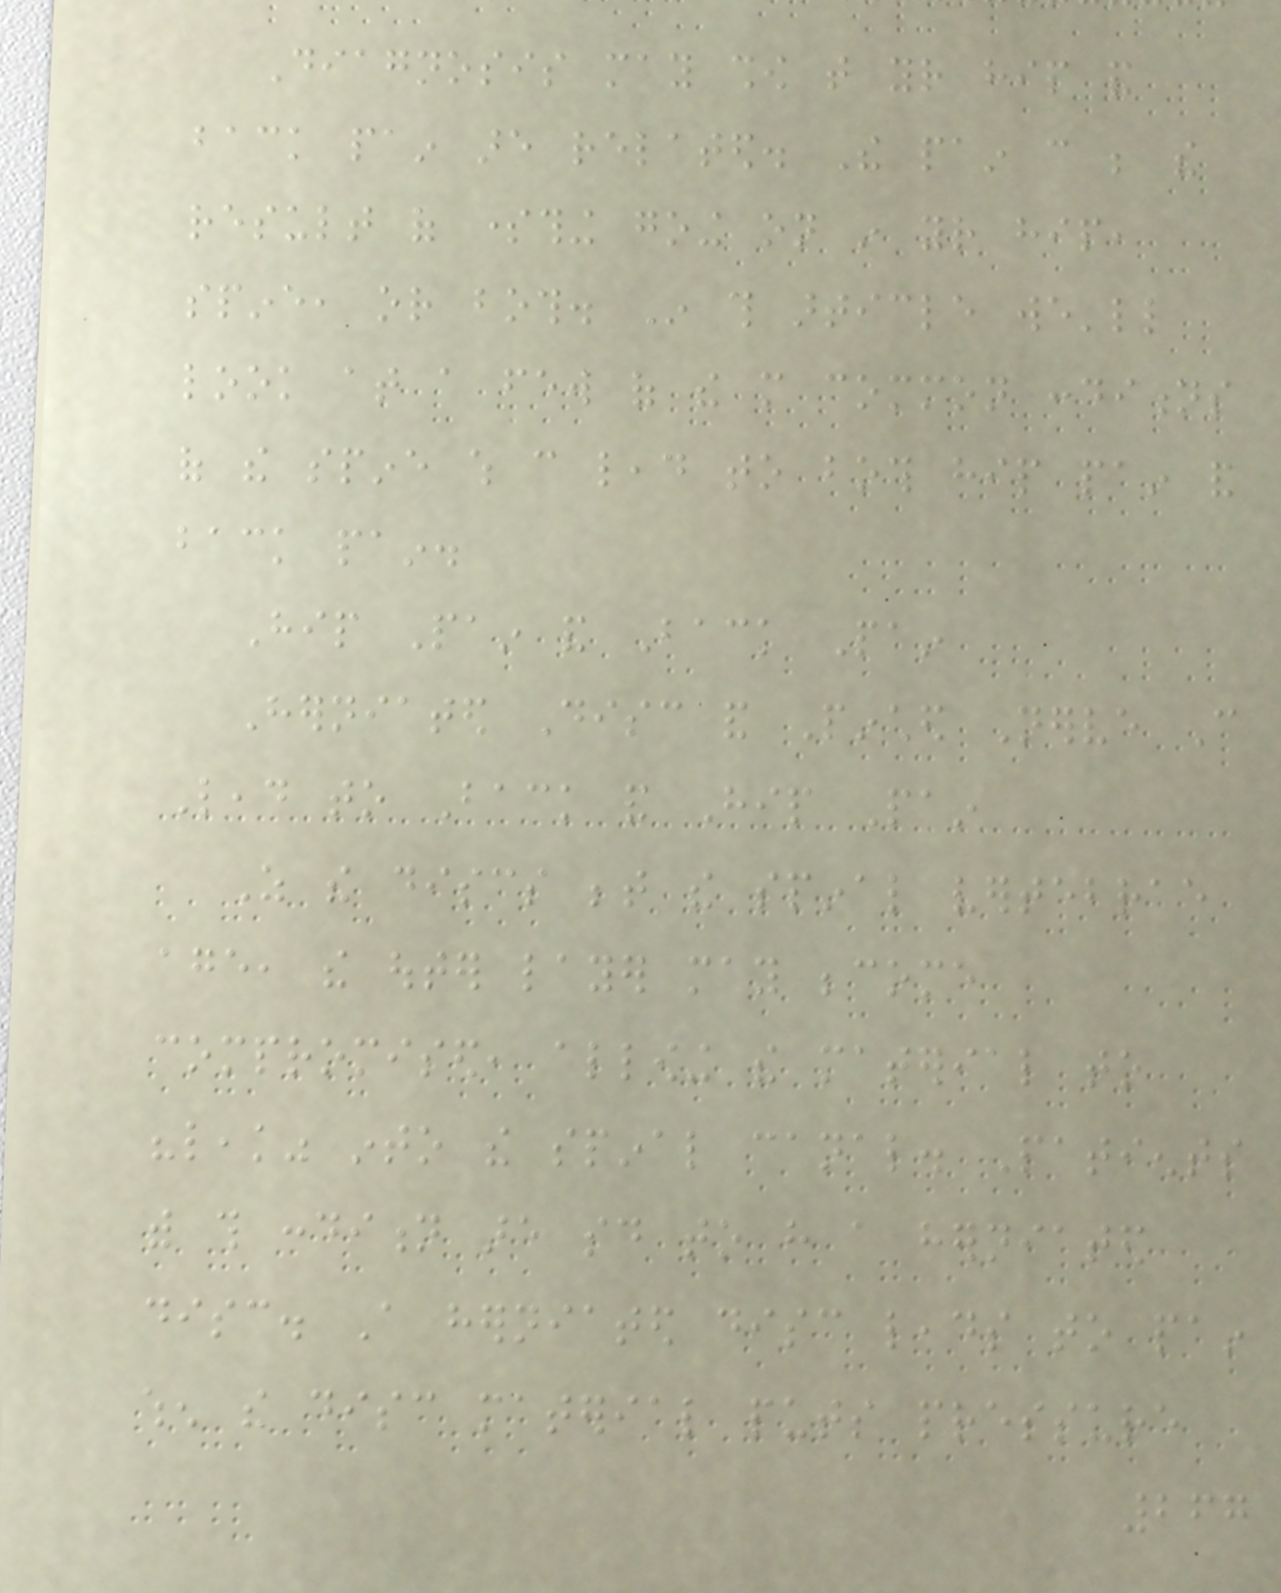Diagnosis may show that your hip and
back pain are related. The pain can be the
result of something going on in your hip,
spine, or both. In this article we'll
look at a few of the more common conditions
of the spine which can lead to both hip pain and
back pain.
Hip Pain and Back Pain
Herniated Disc and Pinched Nerve Can
Lead to Back and Hip Pain
As the discs between the spinal vertebrae
age, the outer layer may become
compromised, allowing the material to
"leak" into the spinal canal. Patients
with this condition are said to have a herniated
disc. A herniated disc leads to pain
when the disc material puts pressure
267
